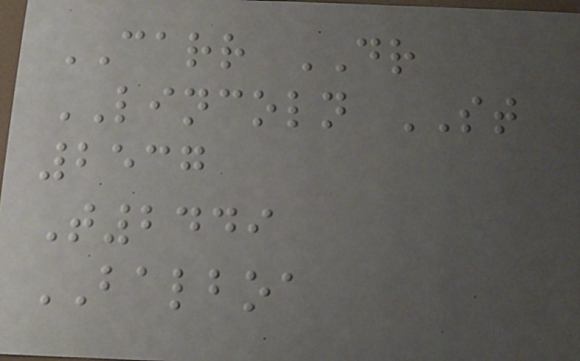CARR DR
LINCOLN ST
2537
T2449
BALBOA
